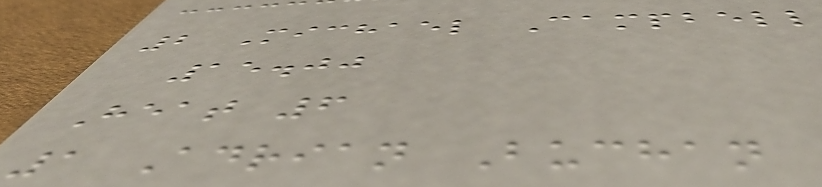2 Michael Campbell
15.00
Heat 6
1 Adrian Buchan
